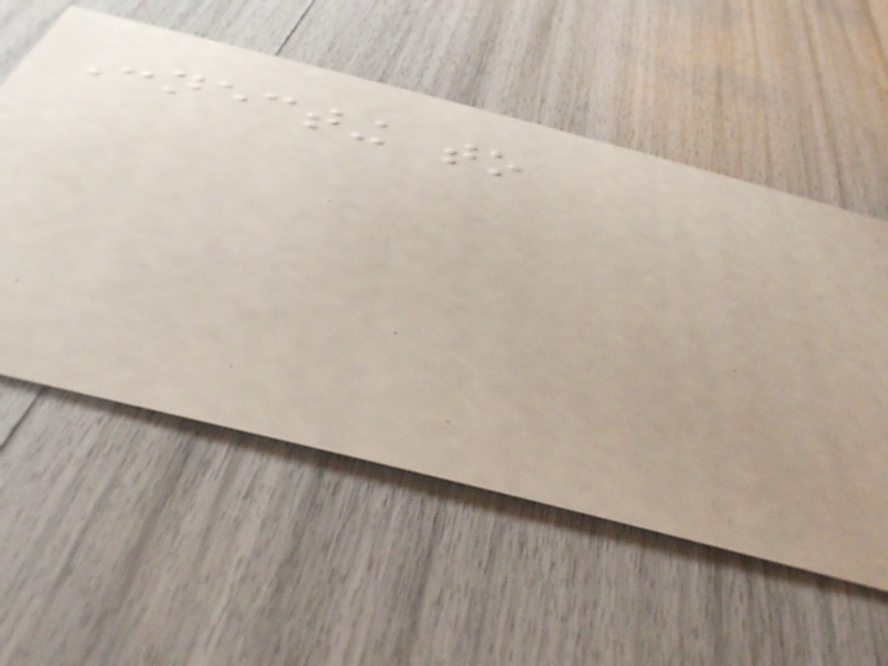Connecting to
